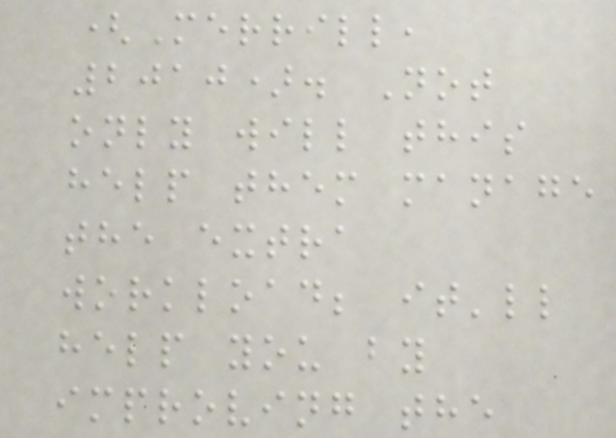(Merrill,
2010). Not
only will this
help them manage
the extra
workload; it'll
help you by
improving the
